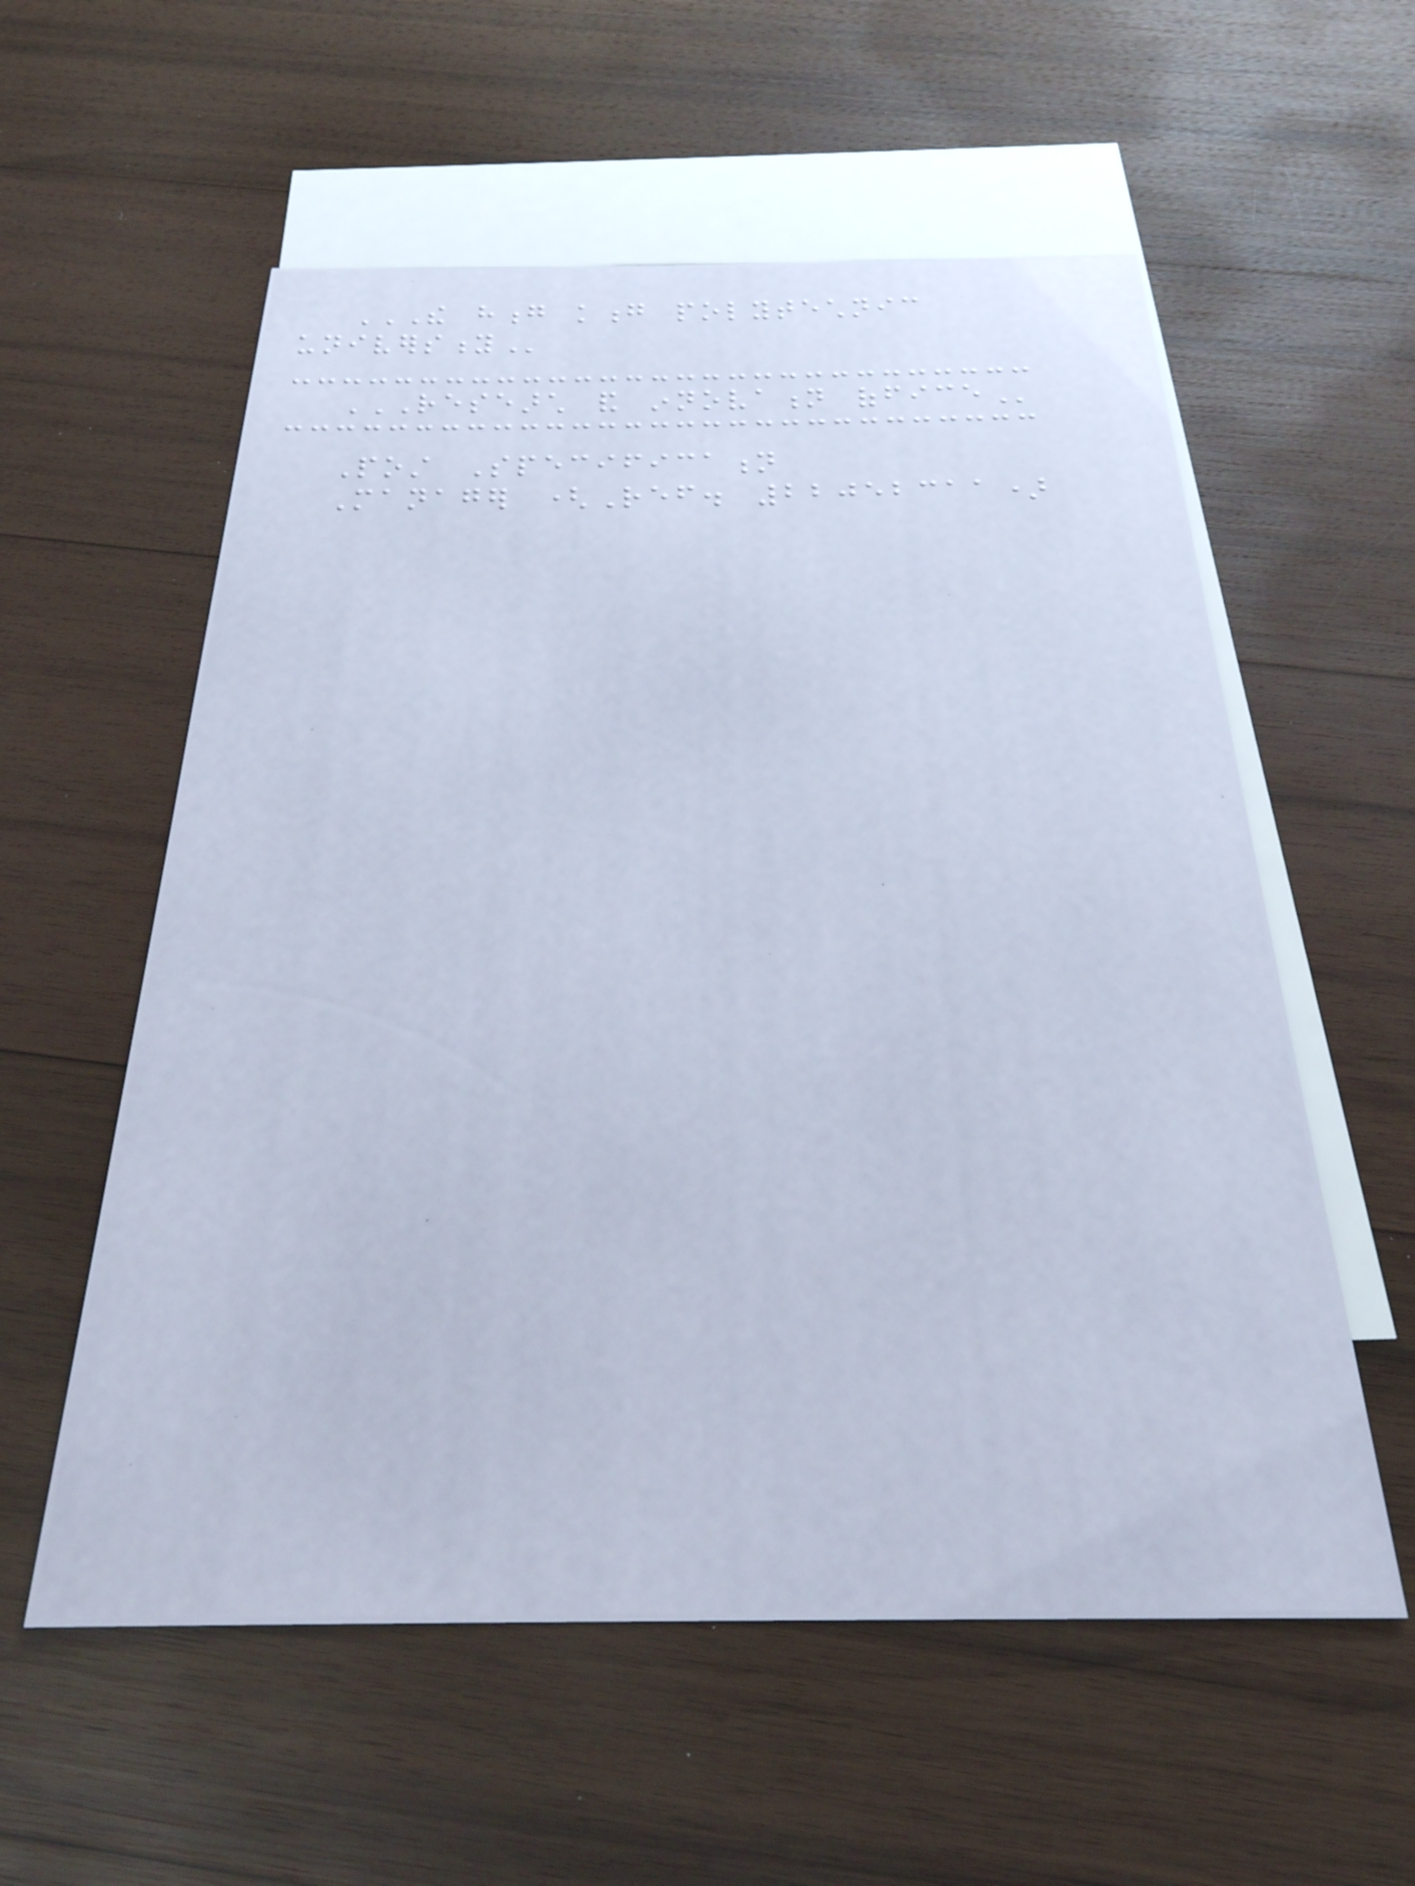THE HONG KONG POLYTECHNIC
UNIVERSITY
RESEARCH AND INNOVATION OFFICE
Post Specification
Manager (Ref. 22052311)
